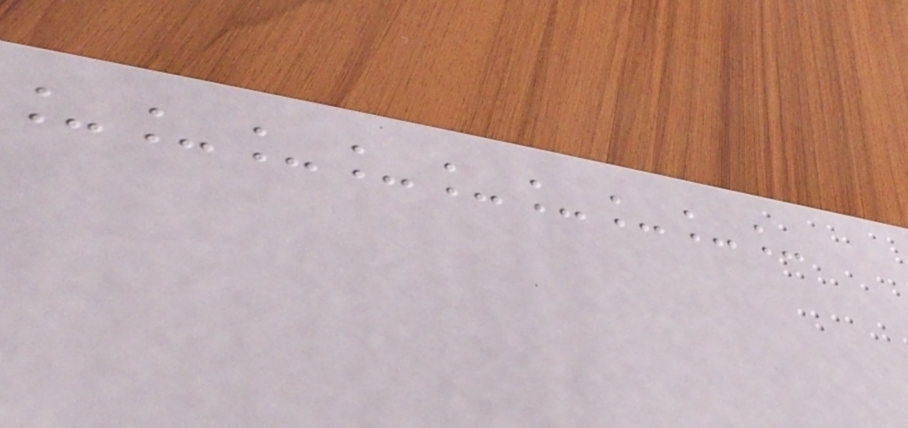_________
